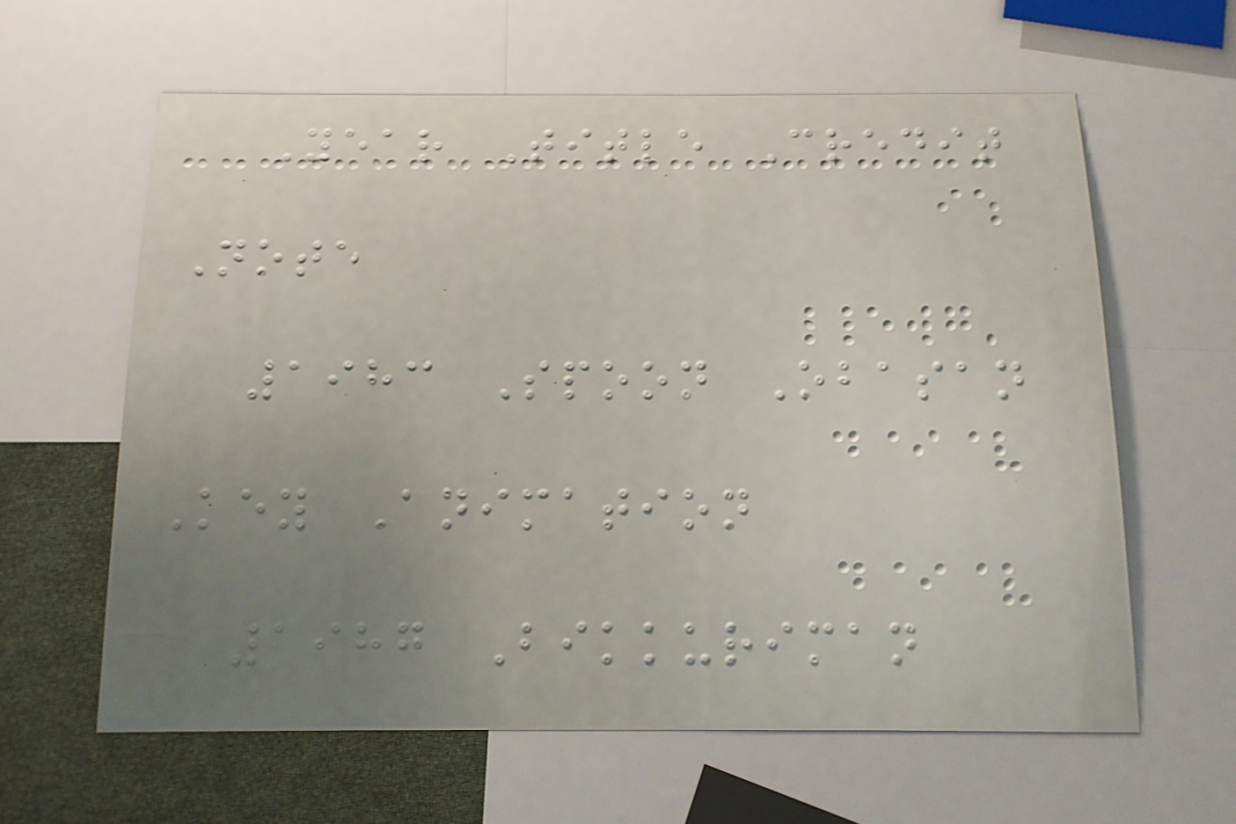Year Title Credit
Note
1983 Spoon Obasan
Key Animation
1987 Bikkuriman
